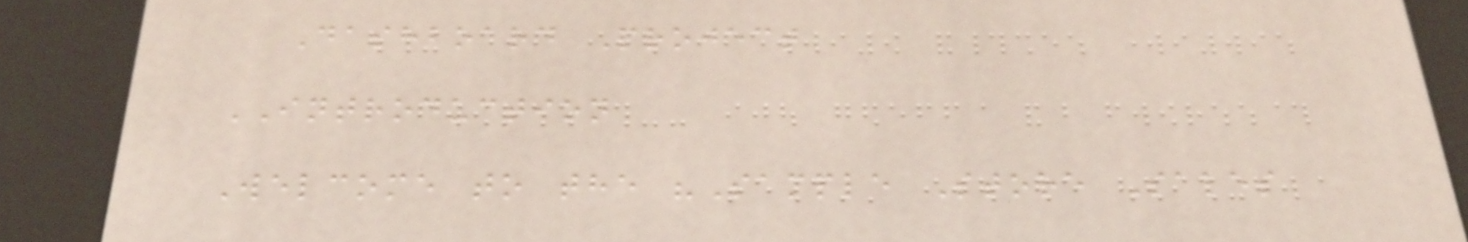Dashboard Project
INTRODUCTION
Welcome to the "Sample Store Sales
